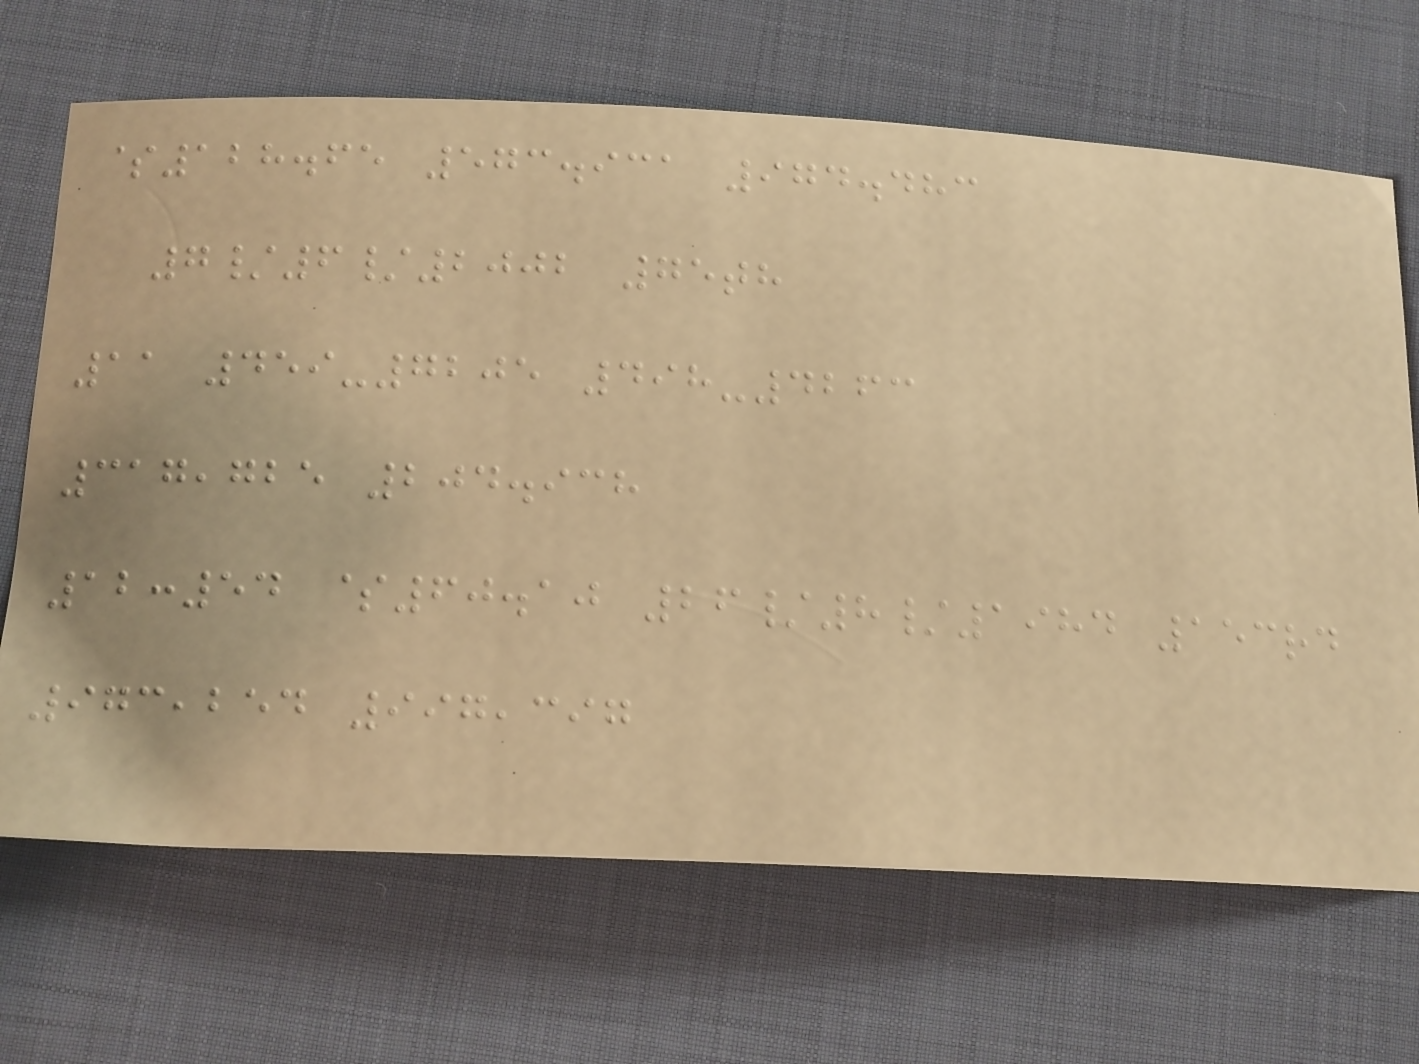$128.65 573.931 974.483
7/6/2002 75th
11 459-7205 498-4263
317,725 204.938
12:54 $60.10 26/8/1984 153rd
973,254 997,397
